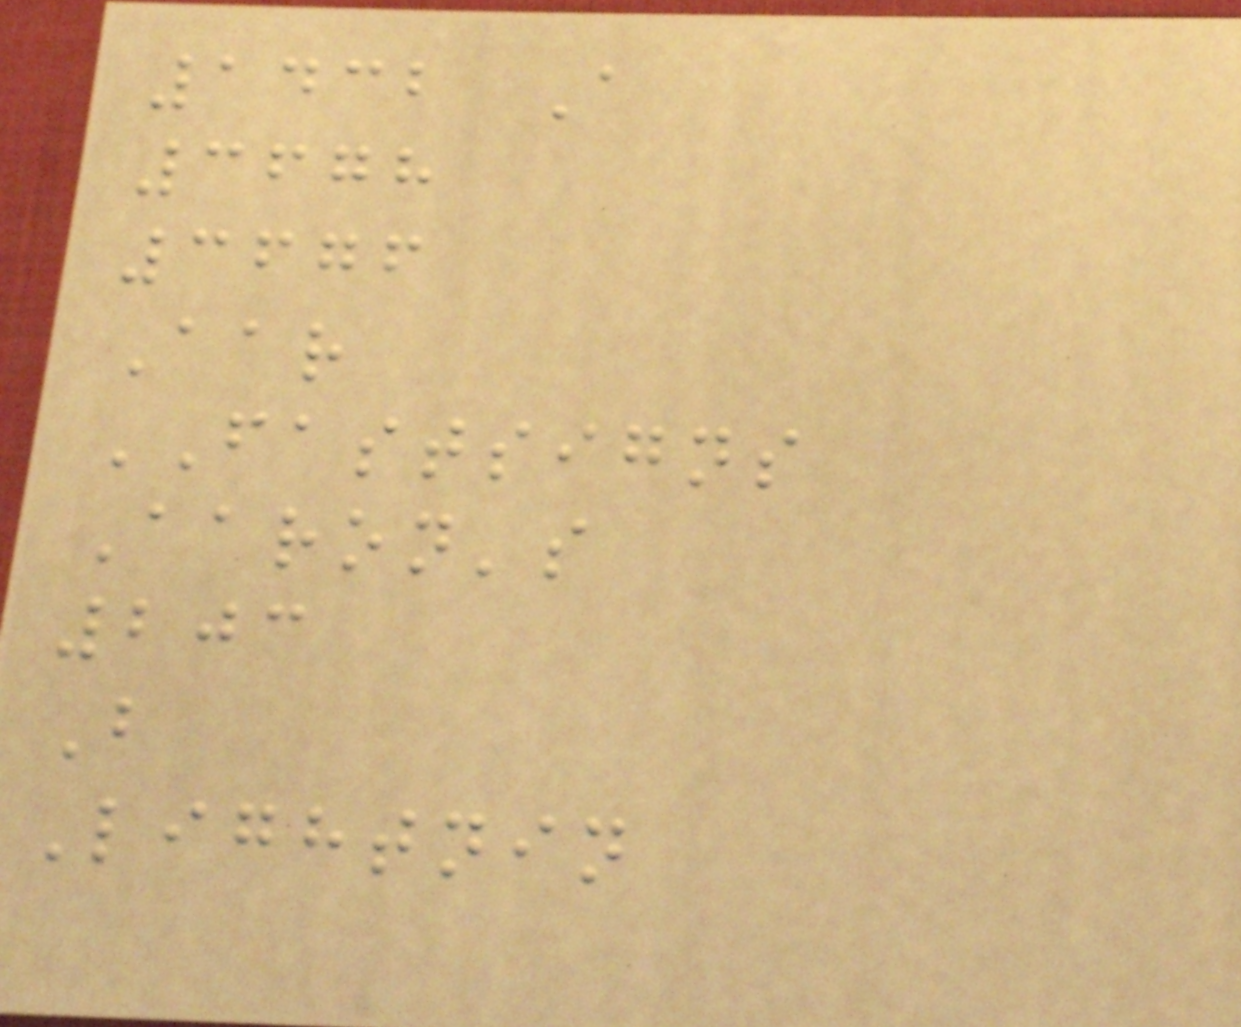1432 A
3678
3676
Aar
FASTSIGNS
Aaron's
203
B
Lightnin
